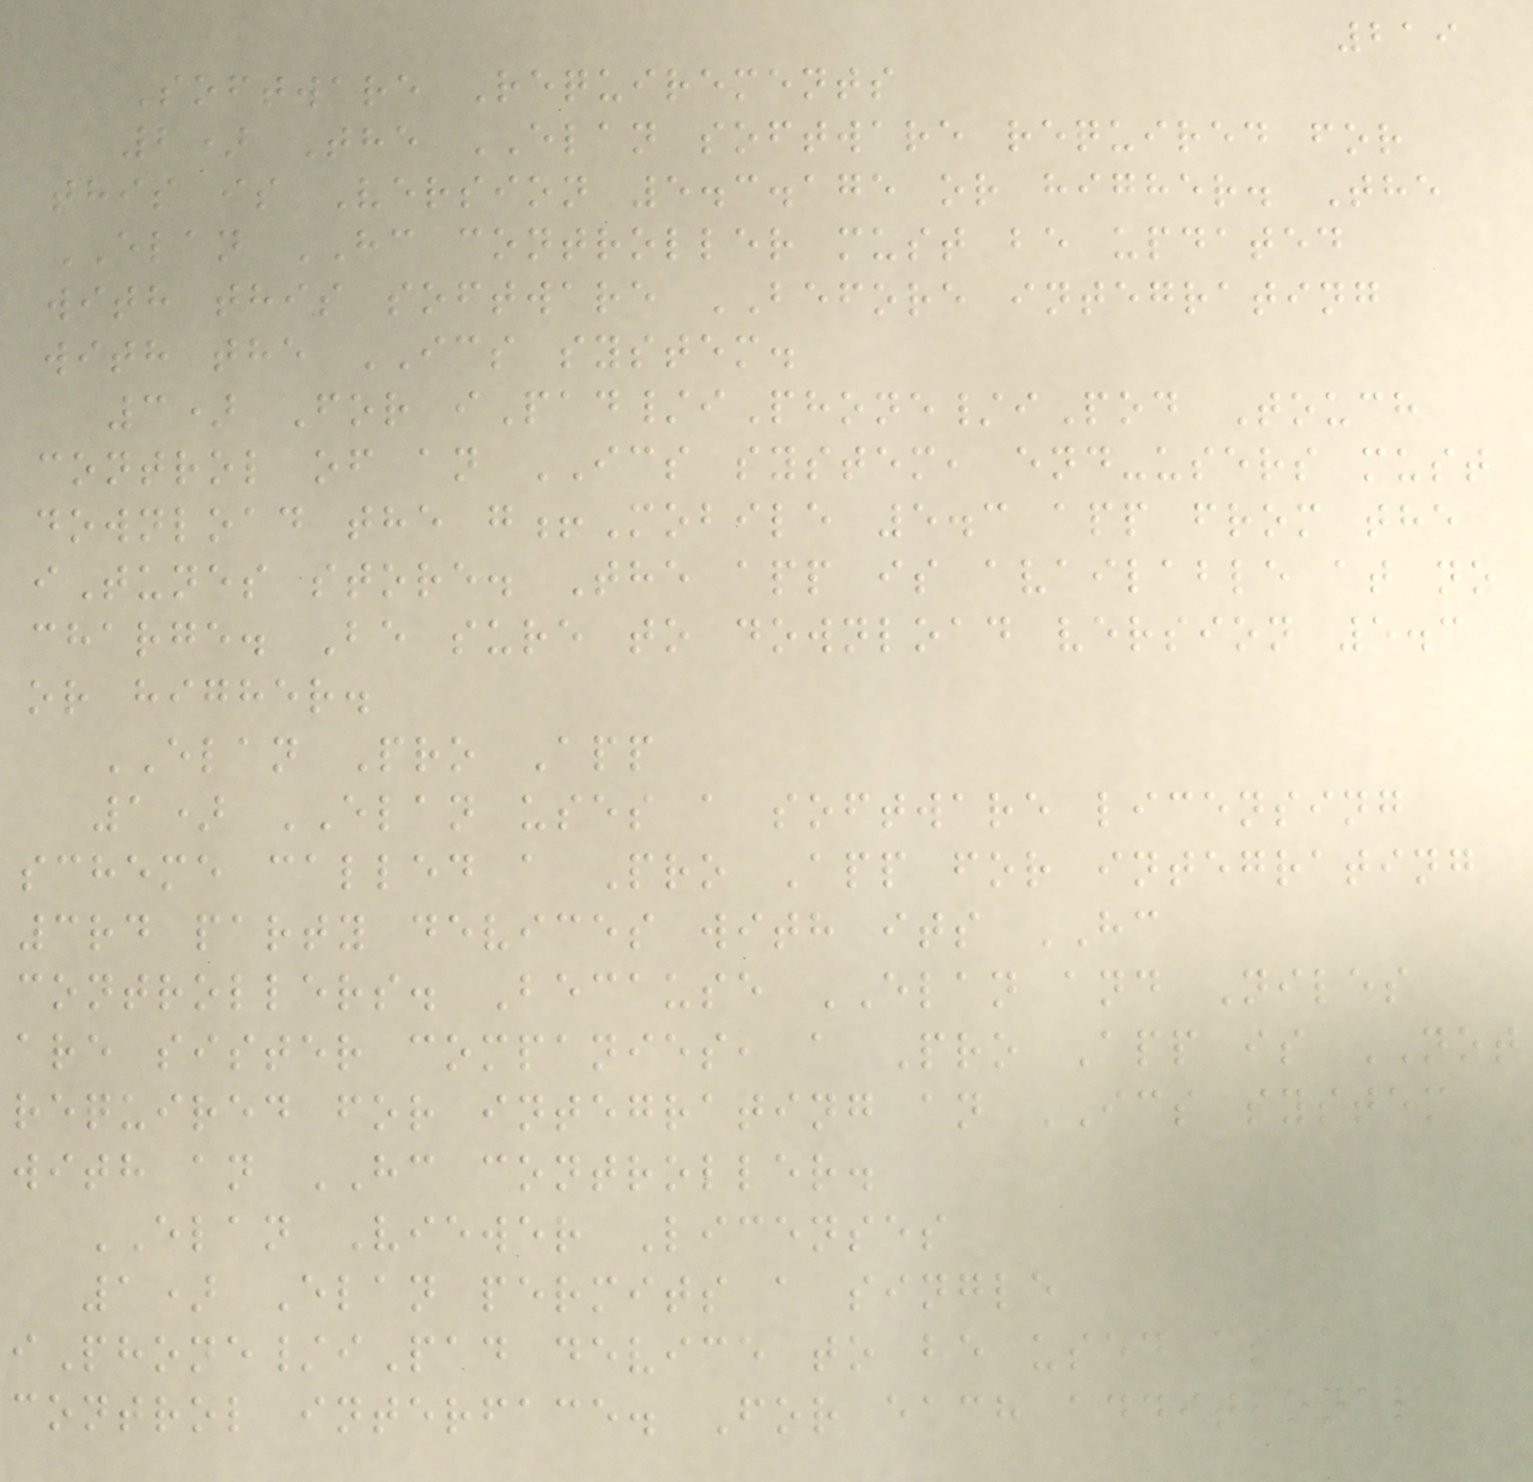219
Software Requirements
2) The ELAN software required for
this is Version 5.3.175 or higher. The
ELAN HC controller must be updated
with this software BEFORE integrating
with the ICS system.
3) For iPad/iPhone/iPod Touch
control of an ICS system, end-users must
download the g!Mobile 5.3 app from the
iTunes store. The app is available at no
charge. Be sure to download version 5.3
or higher.
ELAN Pro App
1) ELAN uses a software licensing
scheme called a Pro App for integrating
3rd party devices with its HC
controllers. Because ELAN and Niles
are sister companies, a Pro App is NOT
required for integrating an ICS system
with an HC controller.
ELAN Viewer Licenses
1) Elan permits a single
iPhone/iPad device to be used as a
control interface. For each additional
